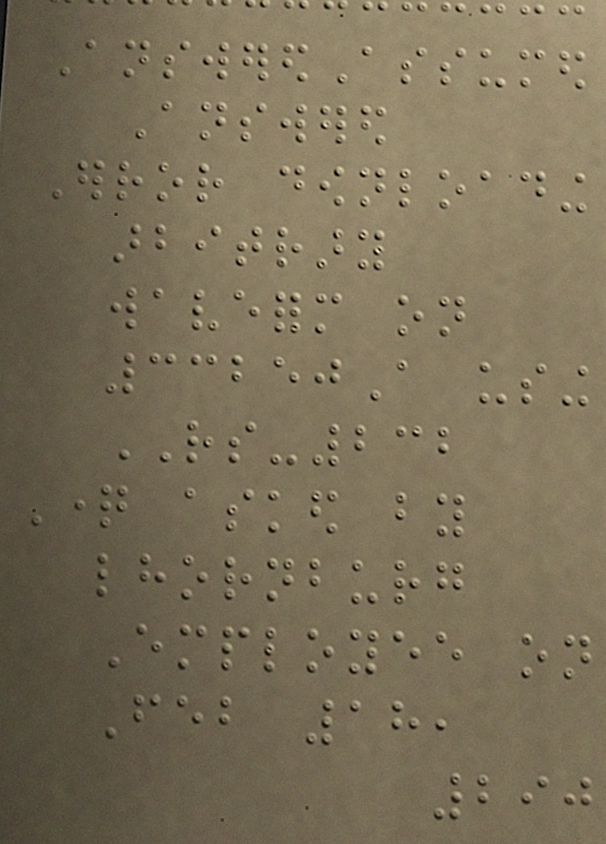AnsweredAssumed
Answered
Error downloading
arbitrary
waveform on
33250A using
RS-232
Question asked by
lhornburg
Employee on
Feb 18,
290
